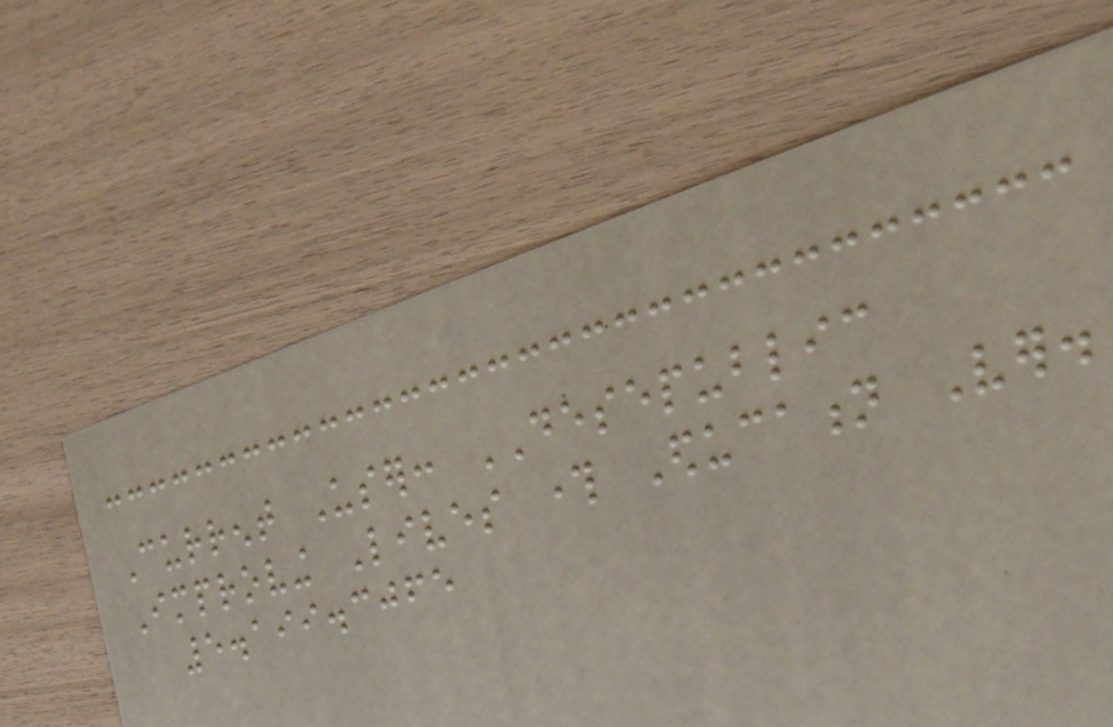Current User: DESEPUBLIC
Improving Lives through Education Ver.
5.199.3065
